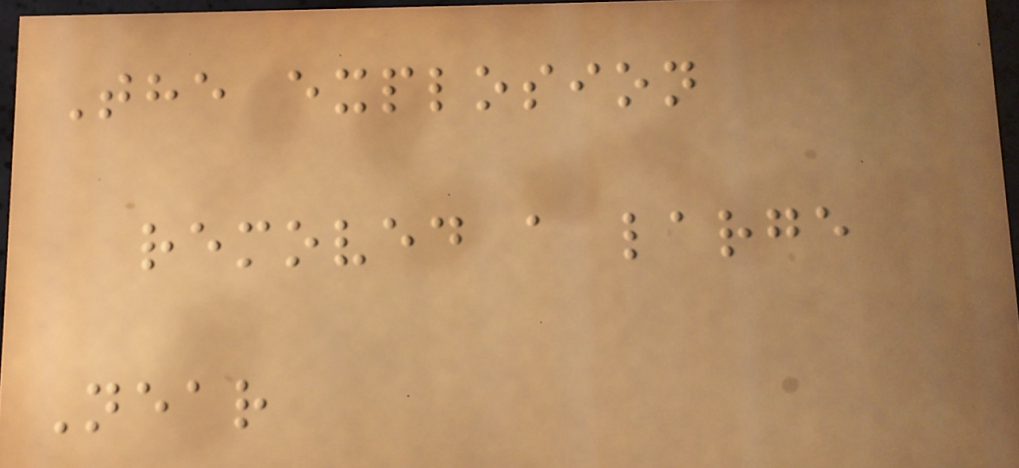The explosion
removed a large
Near
